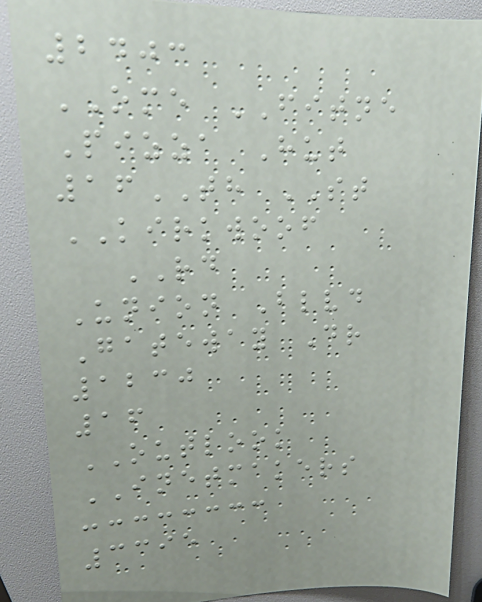2403
OME FITNE
Pizza Hut
16TH ST
KIRKWOOF
RD
Union Blvd
Gateway Dr
1230
16
OUTLOOK
INETMAKERS
3395
